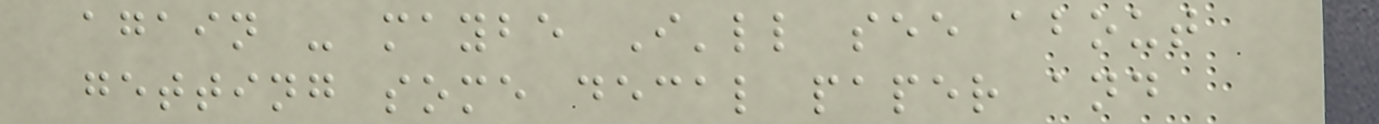again - maybe I'll see about
getting some decal paper and
